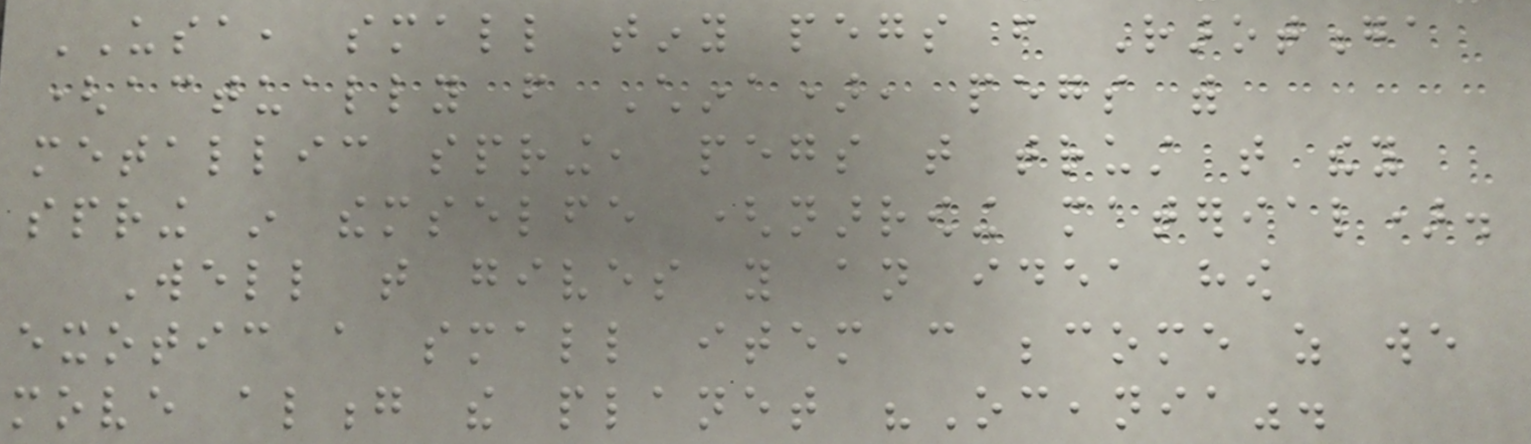USA, small tiny pegs from Rarotonga
(actually from China), pegs with
metallic spring, pegs that trust that they
spring in themselfe (narrowing material).
Well that gives you an idea how
exotic a small item can become as we
move along the planet "Oceania".
